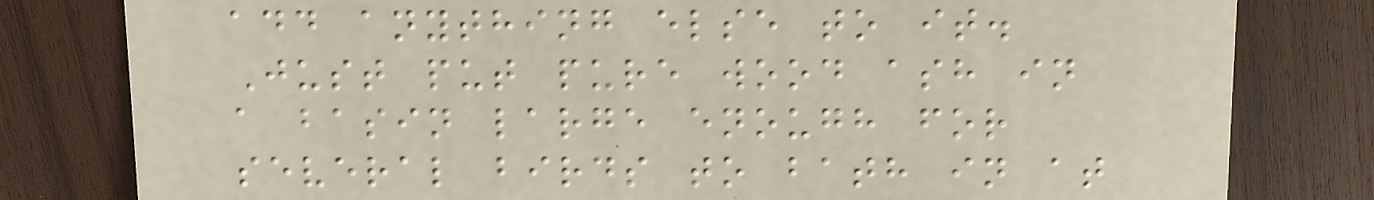add anything else to it.
Just put pure wood ash in
a basin large enough for
several birds to bath in at
